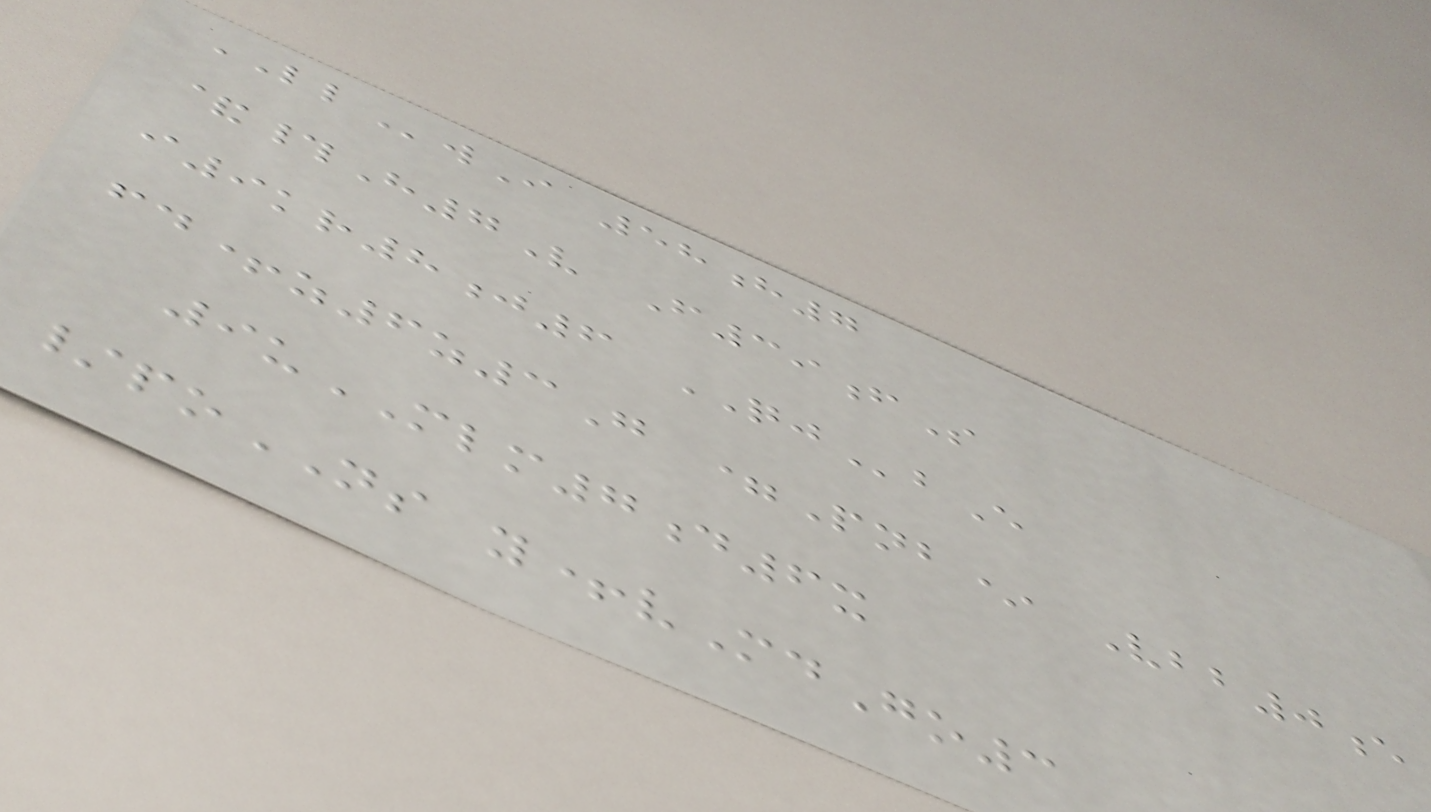LLwI 58h7
&#H7V F39fS
i9kr8j6 QJbE
fd+z6z3G =Pnb* Vbb0e
9uMLM7d6x
/poNS y+vMdGo3
